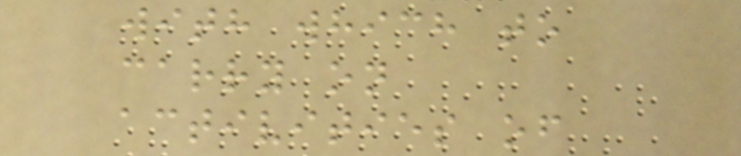with which to
carry on
activities of
